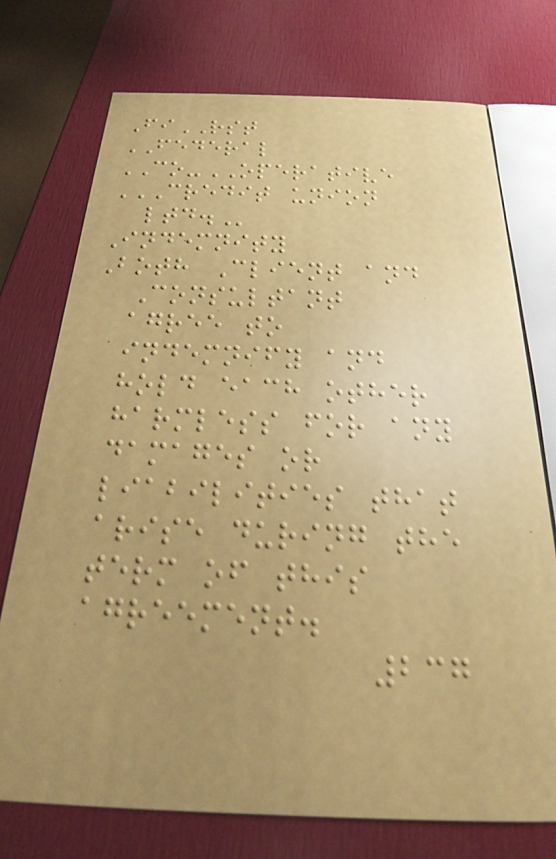FiRST
FEDERAL
CO-OPERATIVE
CREDIT UNION
LTD.
Indemnity
Both Client and
Consultant
agree to
indemnify and
hold each other
harmless for any
damages or
liabilities that
arise during the
term of this
agreement.
237
